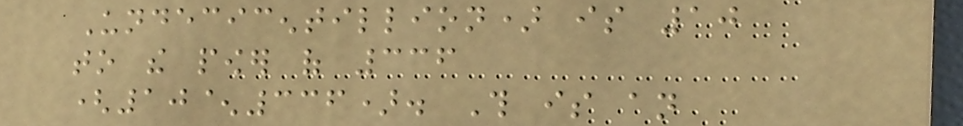Undecicentillion) is 10
to the power of 336
(10^336). This is an
